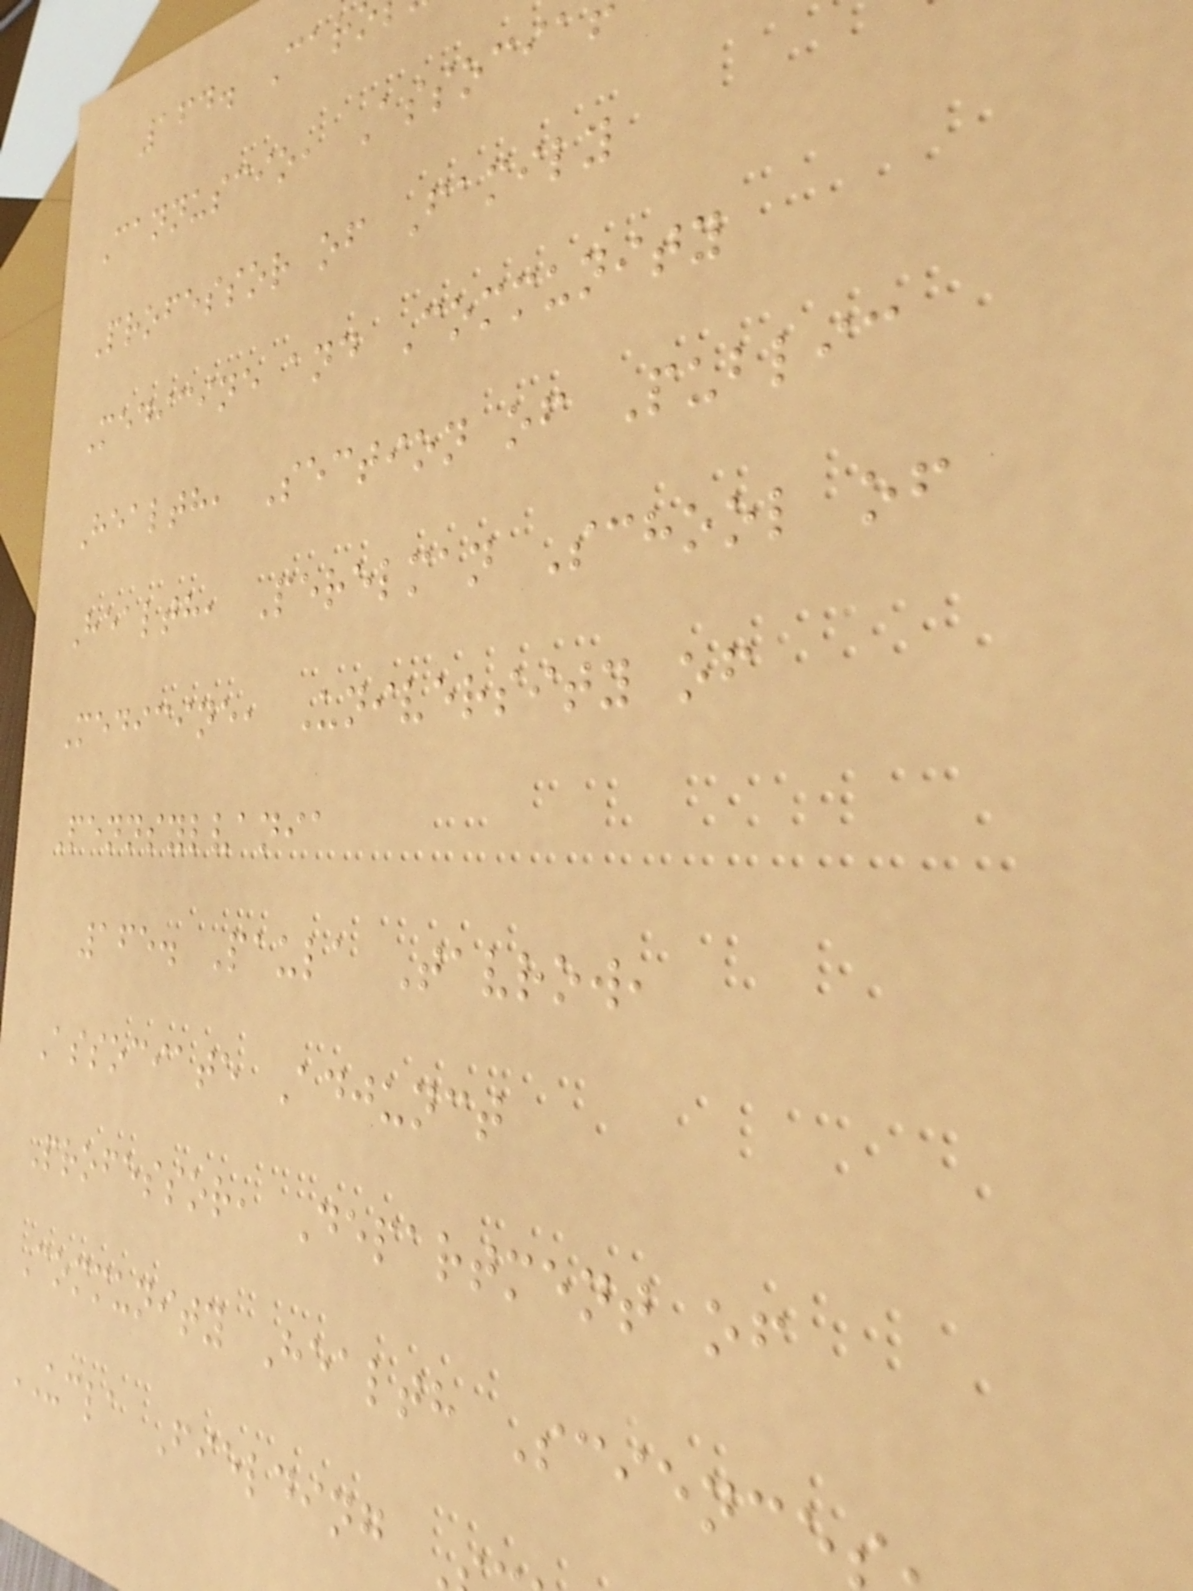164. Car
Cannuscio, Associa
Professor of Family
Medicine and Community
Health, Section of Public
Health, Perelman School of
Medicine, University of
Pennsylvania
165. Paula Tavrow,
Associate Adjunct
Professor, Department of
Community Health Science
UCLA Fielding
